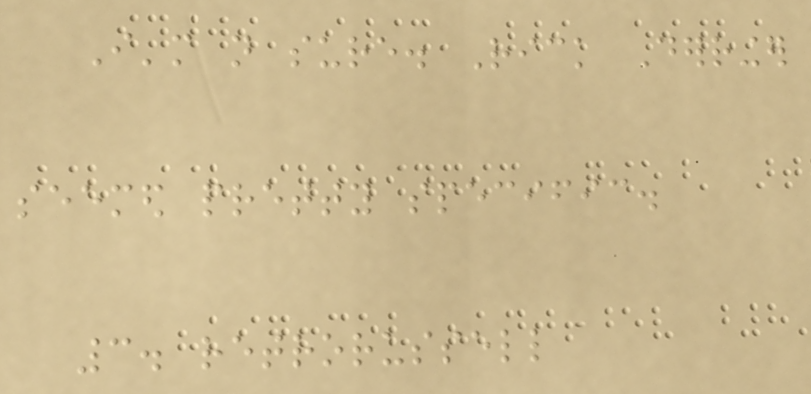I'm not sure. Rick Derringer
seemed pretty specific.
3. retrorussell
